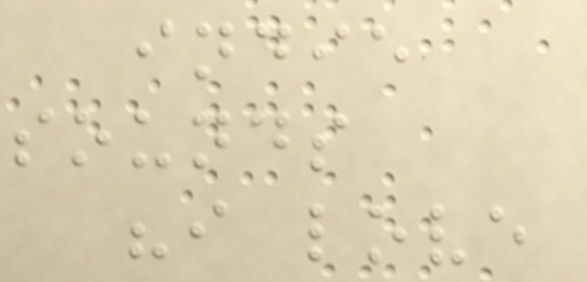indie
sounds
"i love
